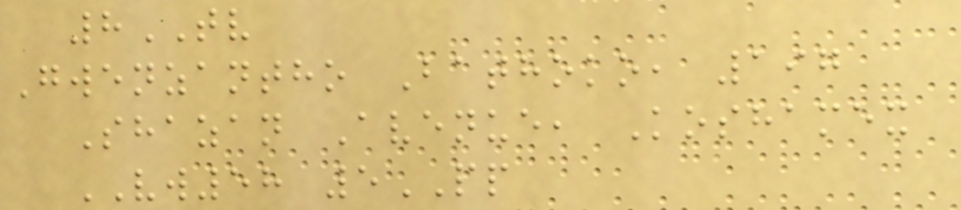8TV
Gwenzantho Bathoko, 197
Shazan Avenue, Koshamex
VW58 5PP
